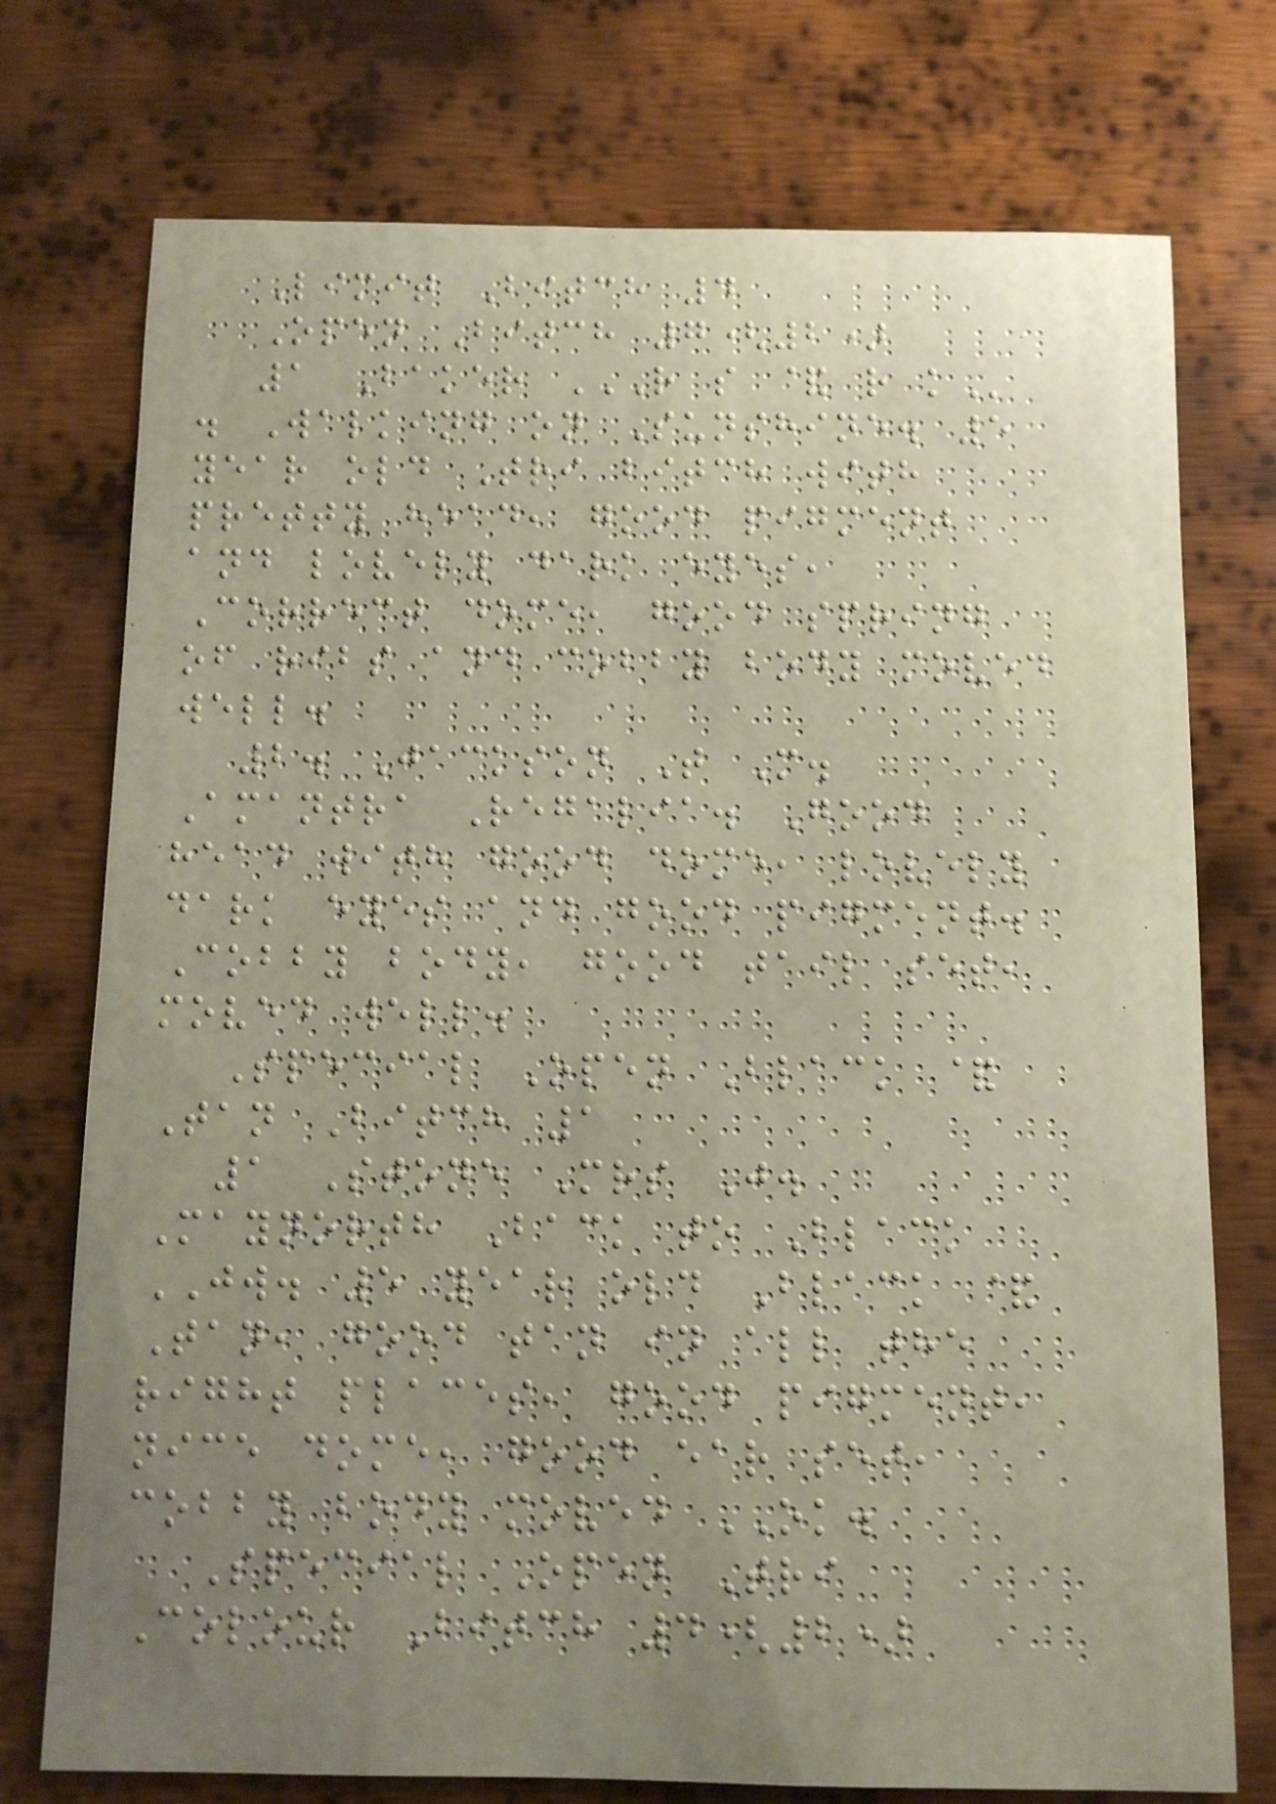Limit Bitch 4
Open Bitch 7(2)
1 Baker R S & R K
. Walking on Sunshine. 5
year old Tri bitch with
pretty head, good pigment
and lovely dark eyes,
Correct dome, good spring
of ribs and cobby body moved
well.
2. Jackson T M.
Amantra Regalia. Good
head with good dome, lovely
dark eyes and good pigment.
Cobby body, good tail set,
moved well.
Special Open Black &
Tan Bitch 1
1 Stone Mrs J.
Maynorth Back to Black
JW. 5 year old Black &
Tan, good tan in all the
right places, good pigment,
nice dome, good ear set,
cobby body moved OK.
Special Open Tri
Colour Bitch 4(2)
